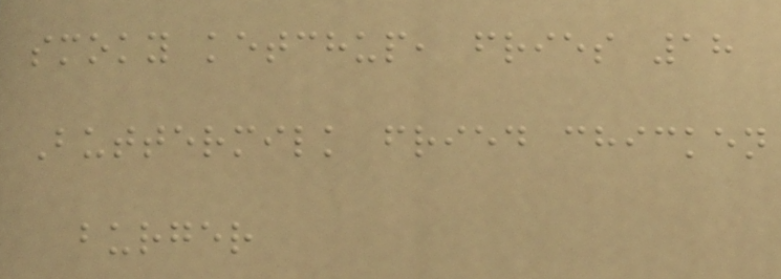smoky ketchup, fries 18
Buttermilk fried chicken
burger
